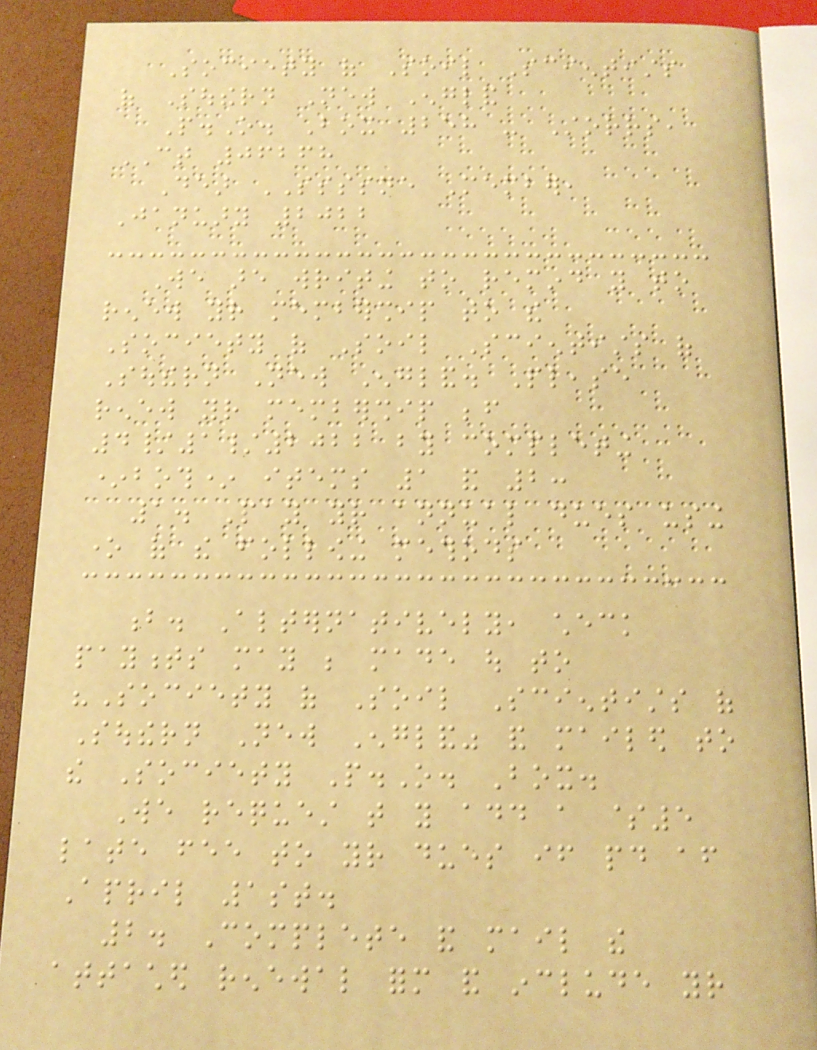Society of Soil Scientists
of Southern New England
P.O. Box 258 - Storrs,
CT 06268
Dear SSSSNE Member,
January 2022
We are writing to remind you to
renew your membership to the
Society of Soil Scientists of
Southern New England. Please
renew your membership before
4/1/2022 by completing
*both* items 1 and 2:
1. Pay your annual dues using
one of the following methods
b. Alternatively, check
payments may be made out to
"Society of Soil Scientists of
Southern New England" and mailed to
the Society P.O. Box.
We request that you add a $5
late fee to your dues if paid after
April 1st.
2. Complete and mail the
attached renewal form and include your
